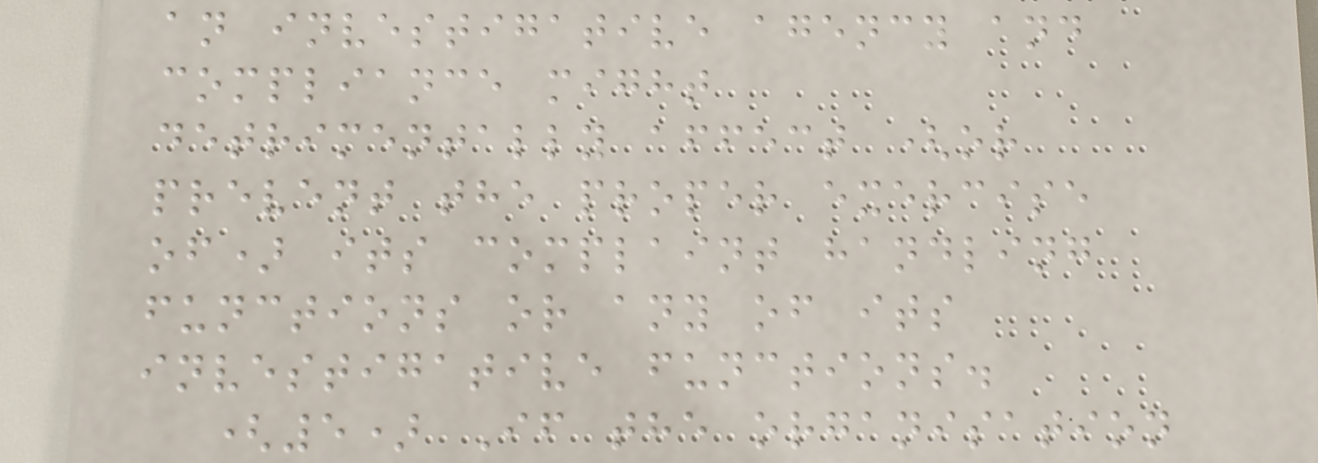an investigative agency and
compliance might
detrimentally affect (or
prevent the proper exercise
of) its complaint handling
functions or any of its
investigative functions.
(5) If the organisation
